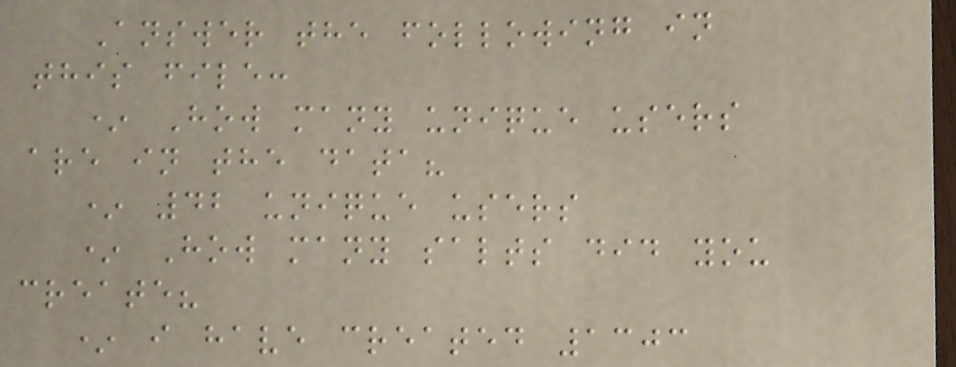Answer the following in
this file:
* How many unique users
are in the data?
* 42 unique users
* How many salts did you
create?
* i have created 1303
